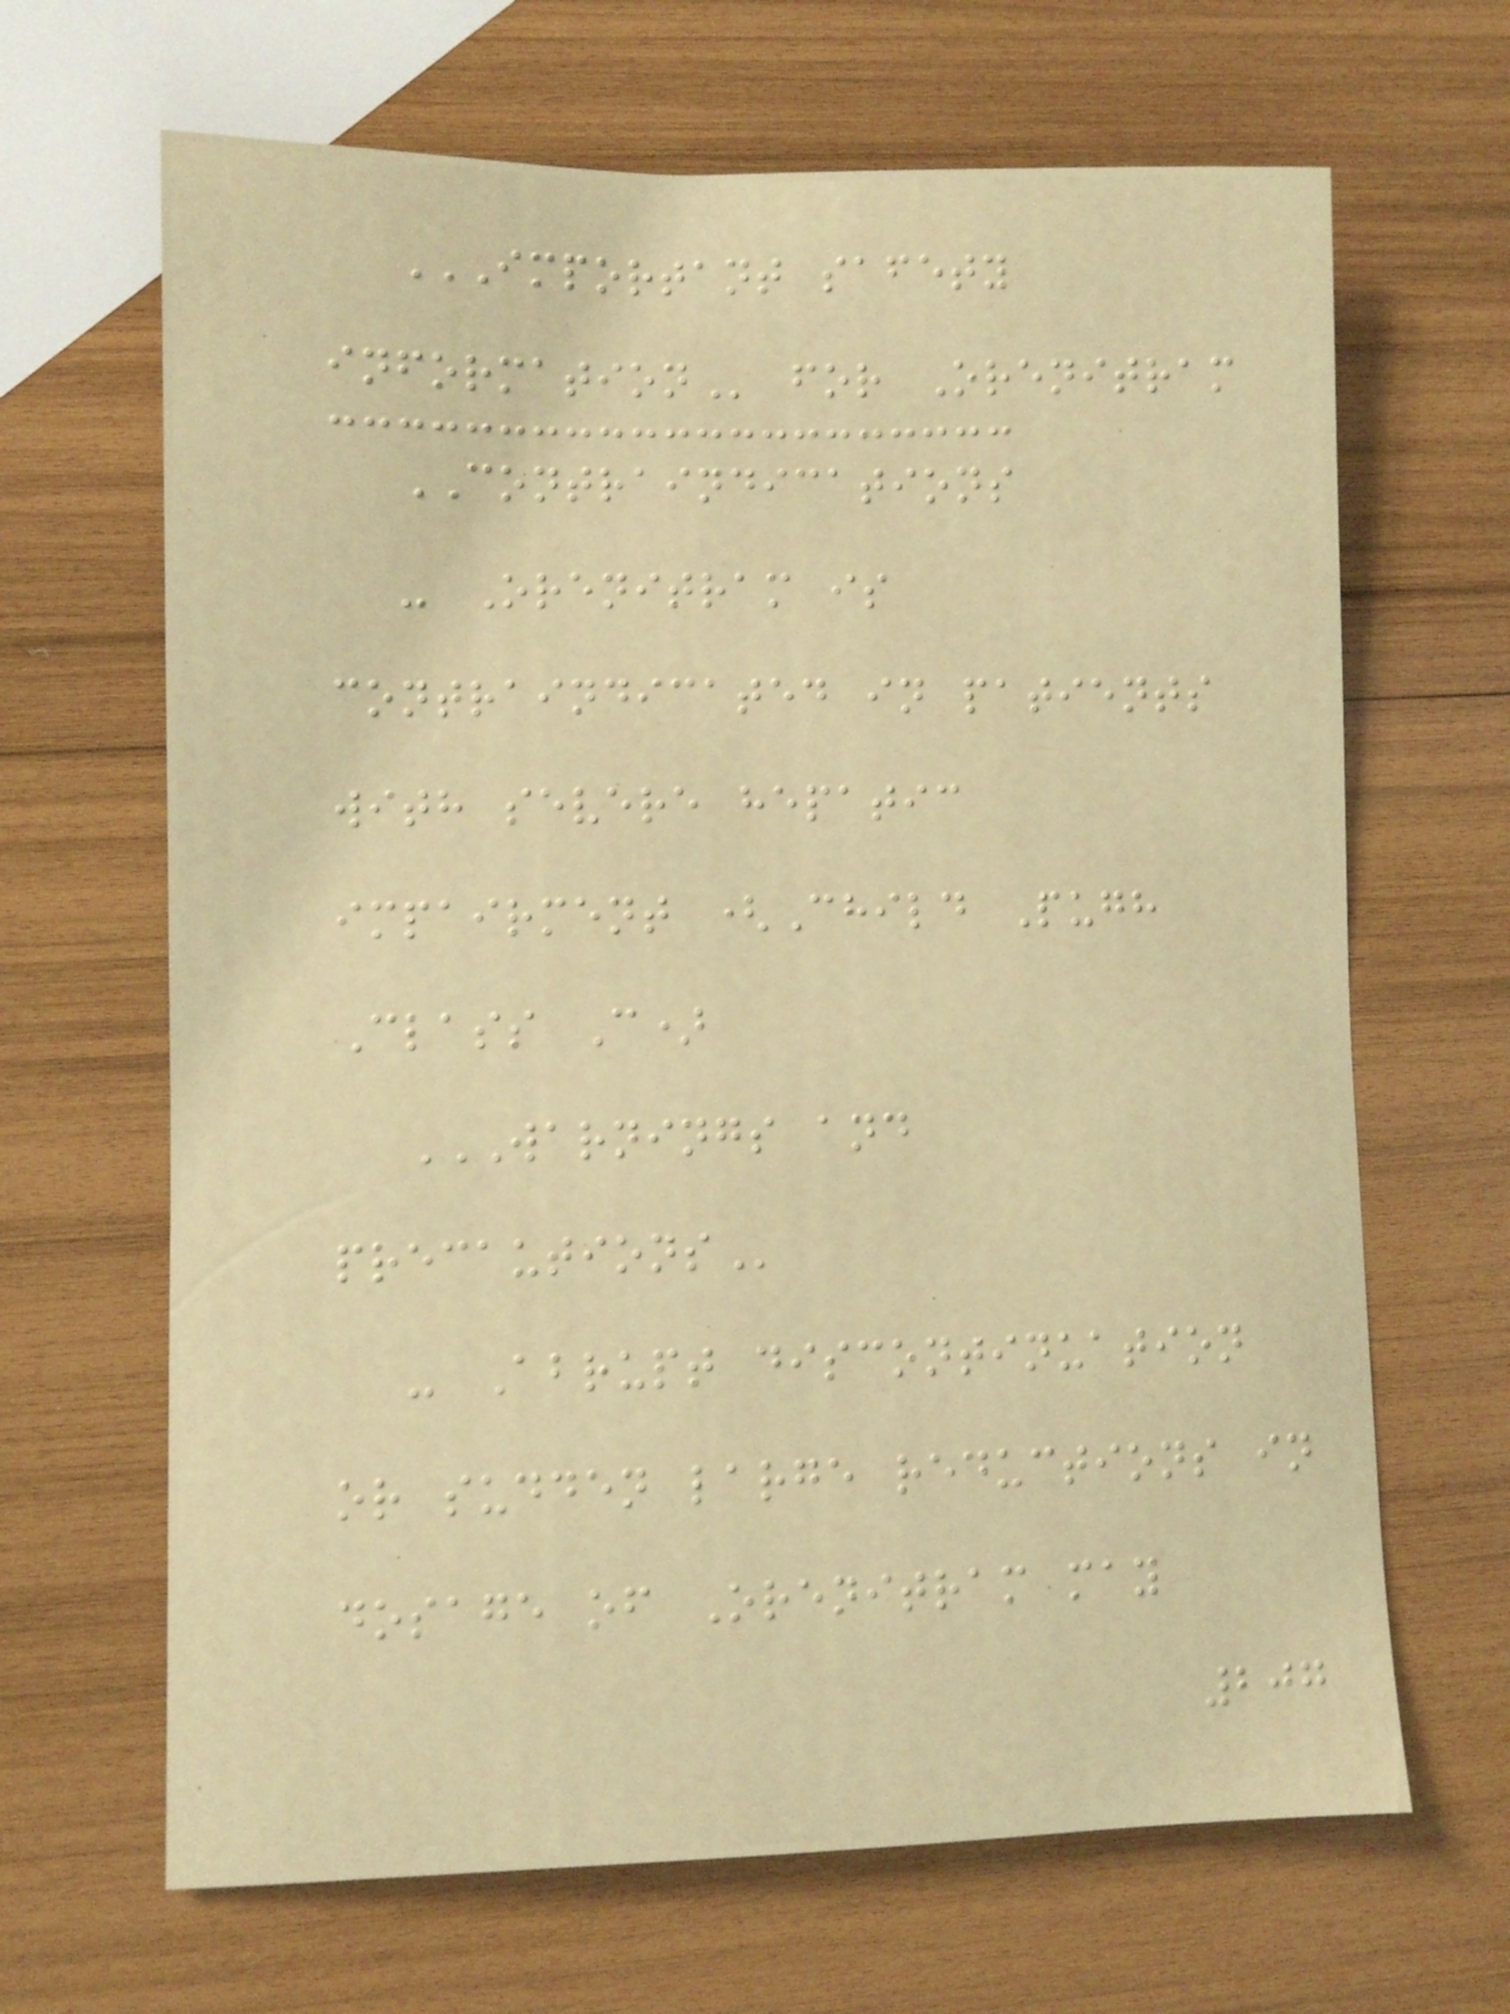IMPORTANT SAFETY
INFORMATION for Orenitram
CONTRAINDICATIONS
- Orenitram is
contraindicated in patients
with severe hepatic
impairment (Child Pugh
Class C)
WARNINGS AND
PRECAUTIONS
- Abrupt discontinuation
or sudden large reductions in
dosage of Orenitram may
207
